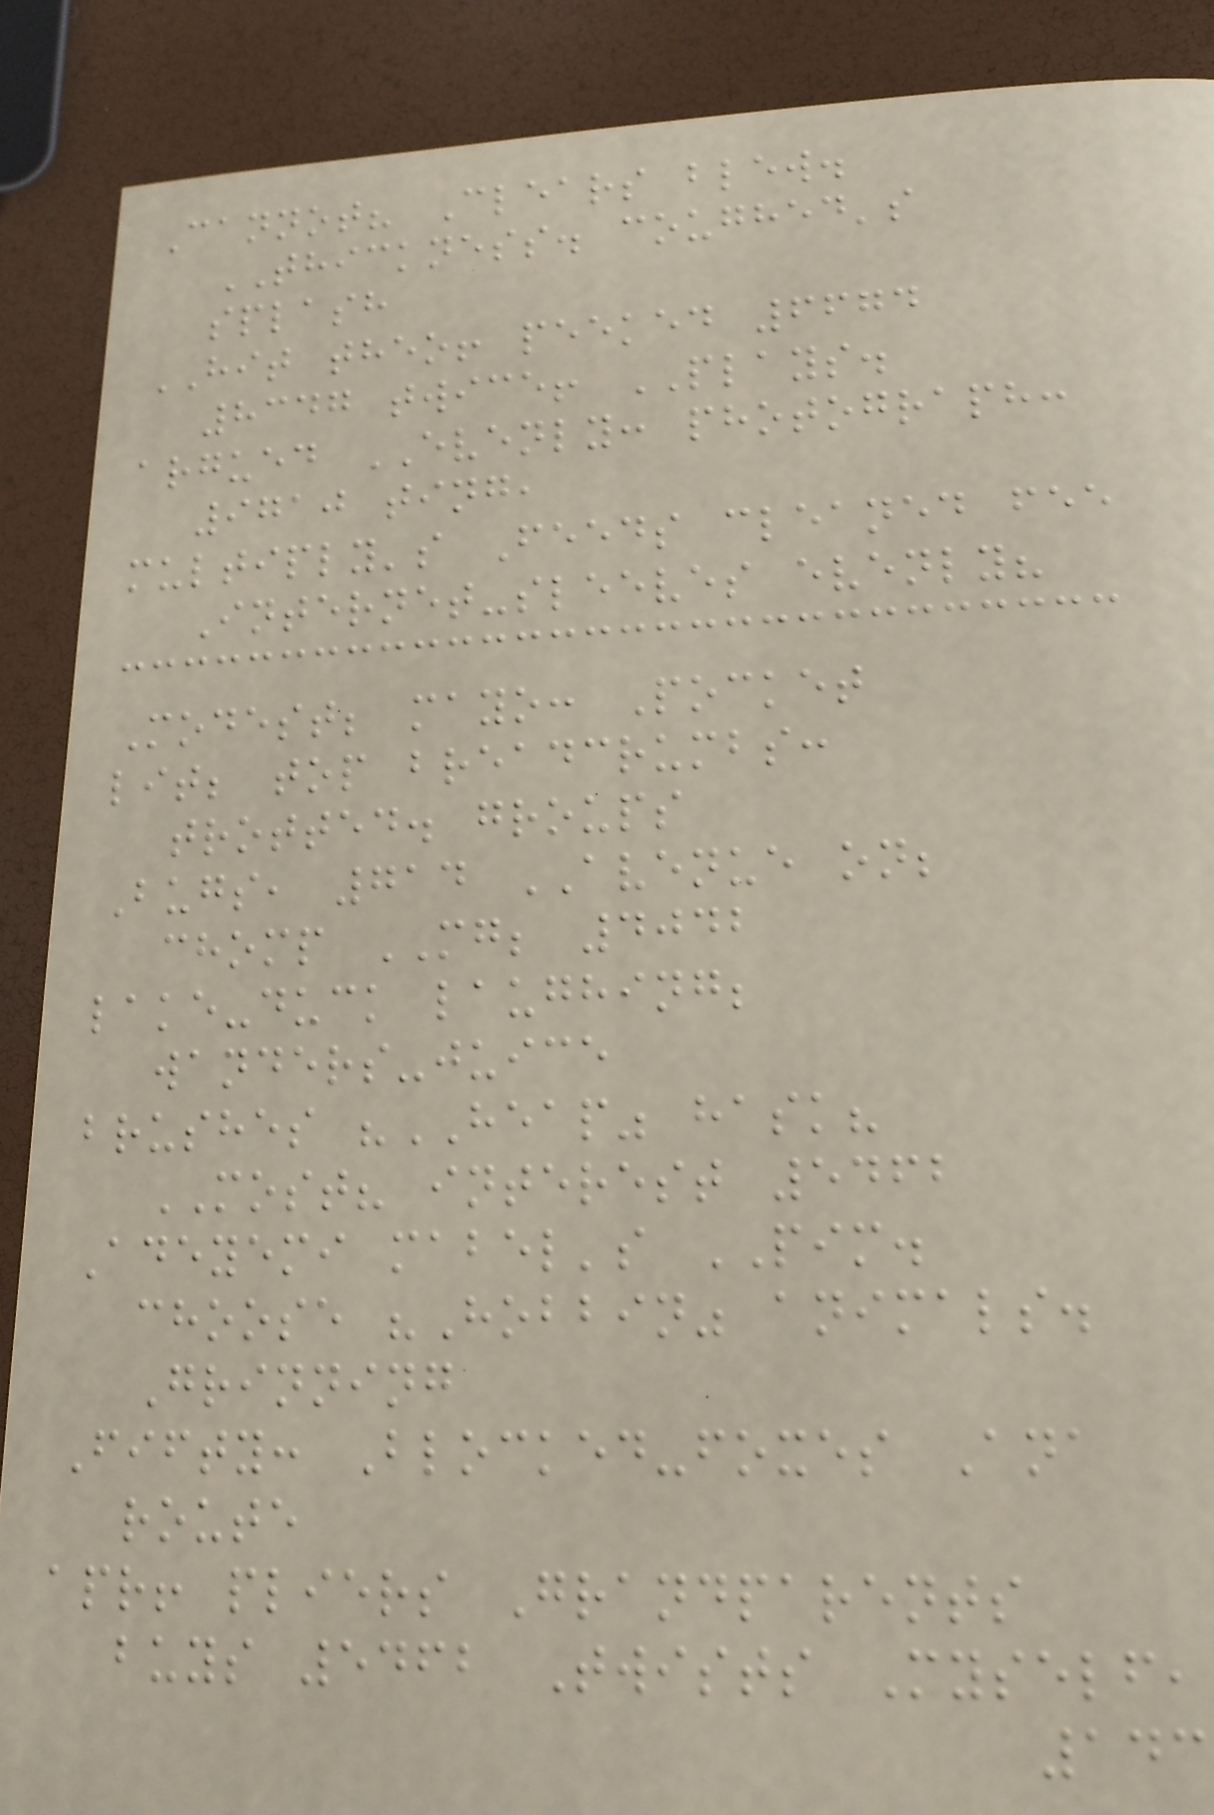Cannot? Clears blew.
THICKNESS. coughed's
splash
HIT theo! peeked 6674
8347 twice! PLAYS.
argued EVENLY: photograph:
9710 ting,
multiply's Feeds cleaned fee
Internet-sleeves evenly?
Modest; mayo: Pocket
lit; top breadcrumbs:
trotted. groups
Bugs, 714 AVENUE on;
chomp MG; 4042
lake-duck laughing;
wanders-juice
brushes "HEAP" hask?
MOST? interest 5462
Adeyemi mabel's PIM.
choose "Hobbin" animals.
Grinning
Fifty: Blocked-foxes Ana
route
apr! pliers Grandparents
buys 5462 Twists Myself,
143
